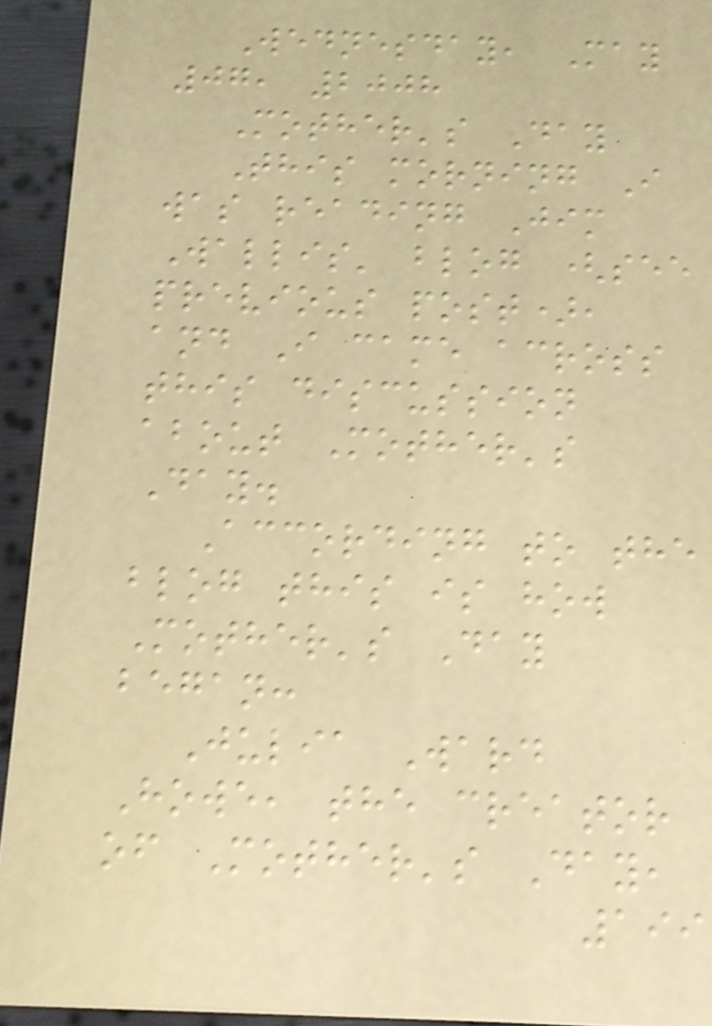Wednesday, May
07, 2008
Mother's Day
This morning I
was reading Jim
Wallis' blog (see
previous post),
and I came across
this discussion
about Mother's
Day.
According to the
blog this is how
Mother's Day
began:
Julia Ward
Howe, the creator
of Mother's Day,
199
